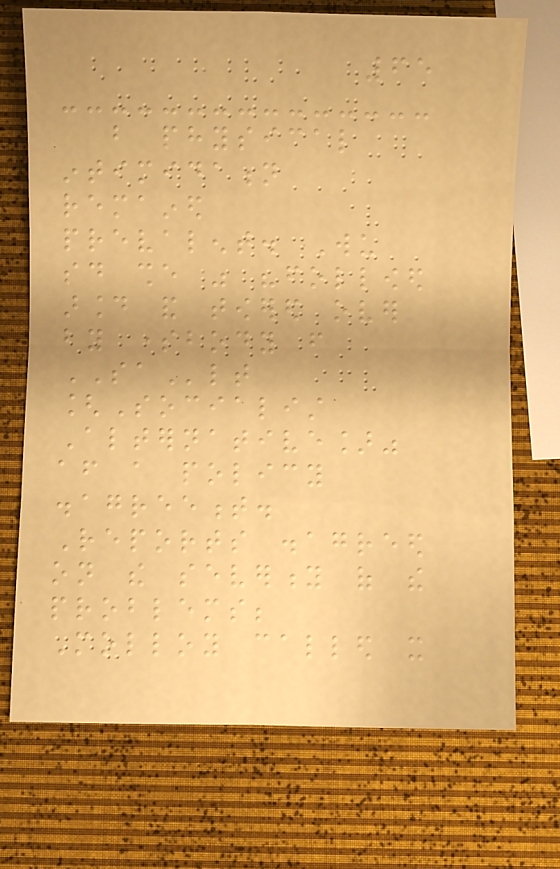65
but physical
intimidation
remained
prevalent. Wu
said she was "followed
around and towered over
by somebody from
SAlt
[Socialist
Alternative]"
after a policy
disagreement.
Reports disagreed
on the severity of the
problems;
Molloy called it
